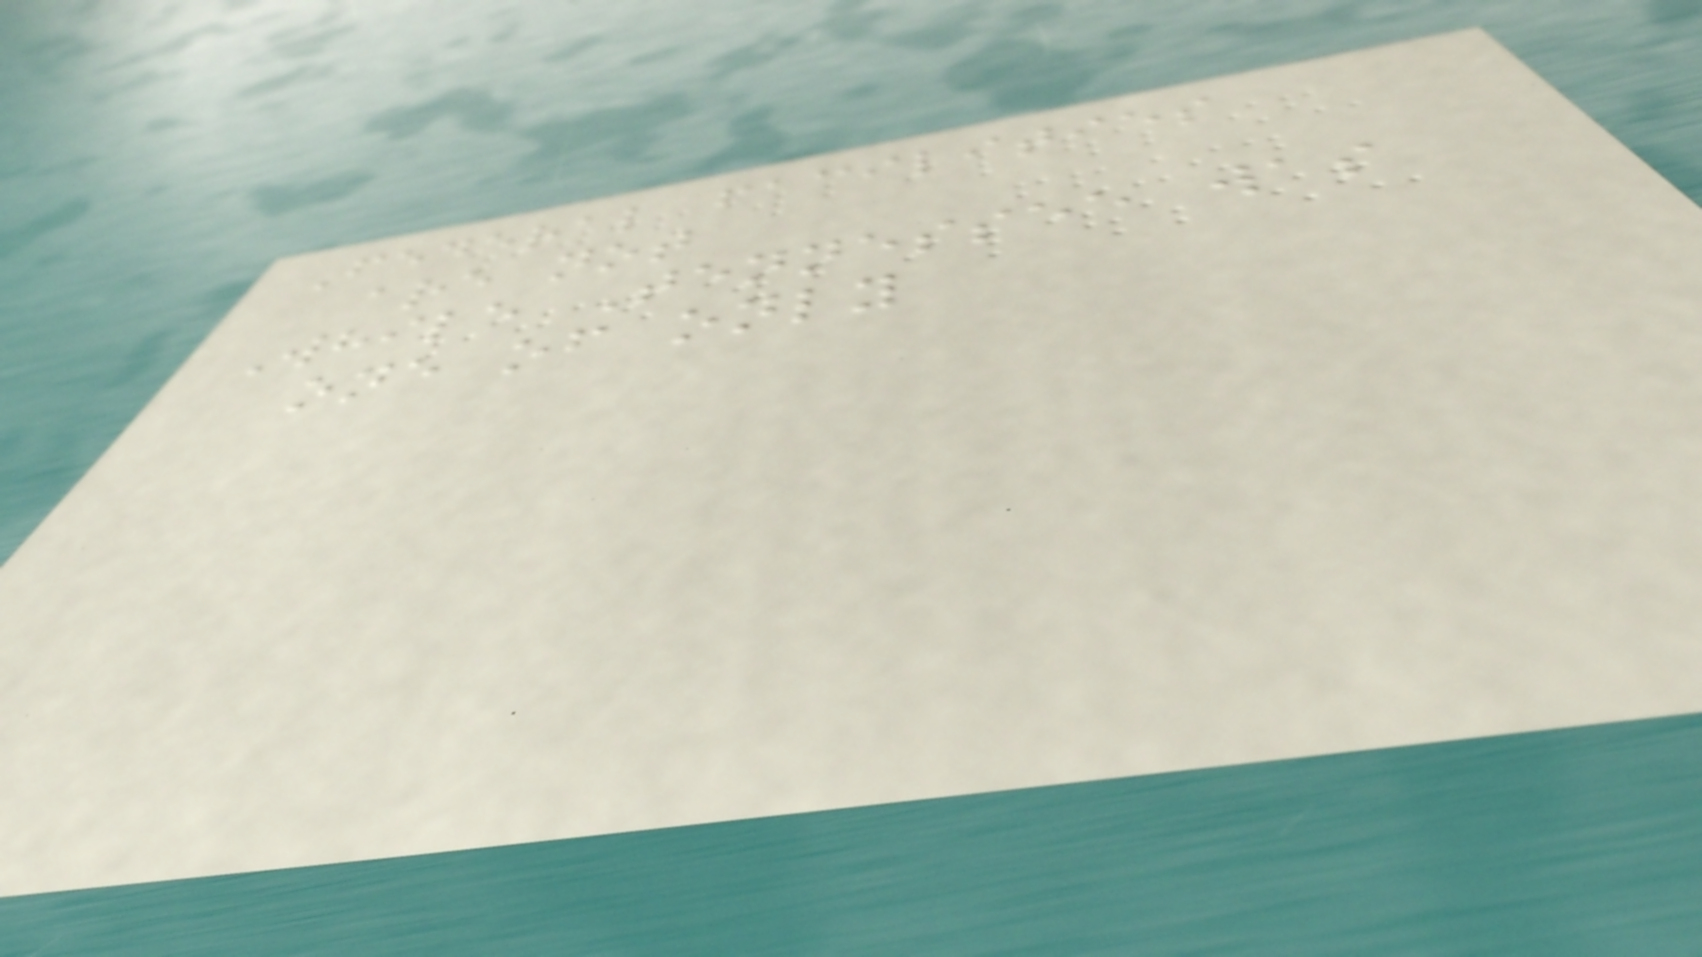Federal facilities
are not
While Tennessee was
one of only
